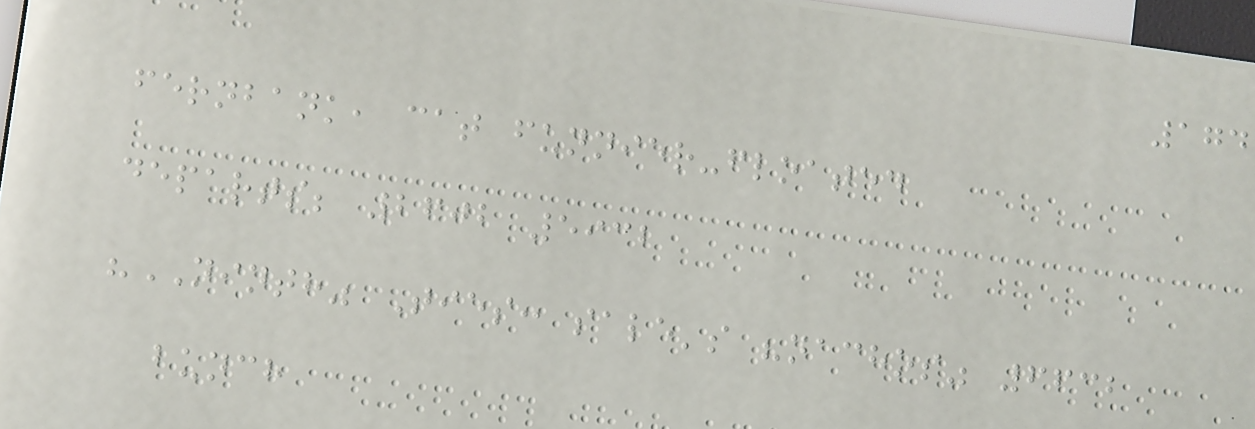174
fernbank, cat funnier-floated
departs; 2602 5932
"NINTH" Ties: sale's "nachos" 6632
bunch
